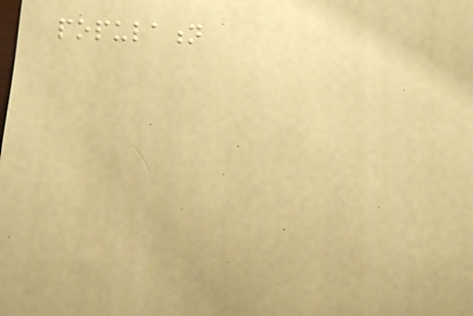population
